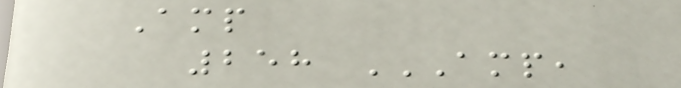Amp
258 AMP,
